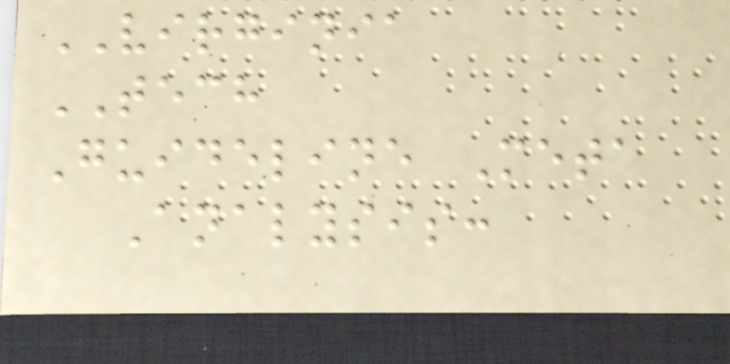VIRGINIA
TECH
Guideline Meta
Analysis:
